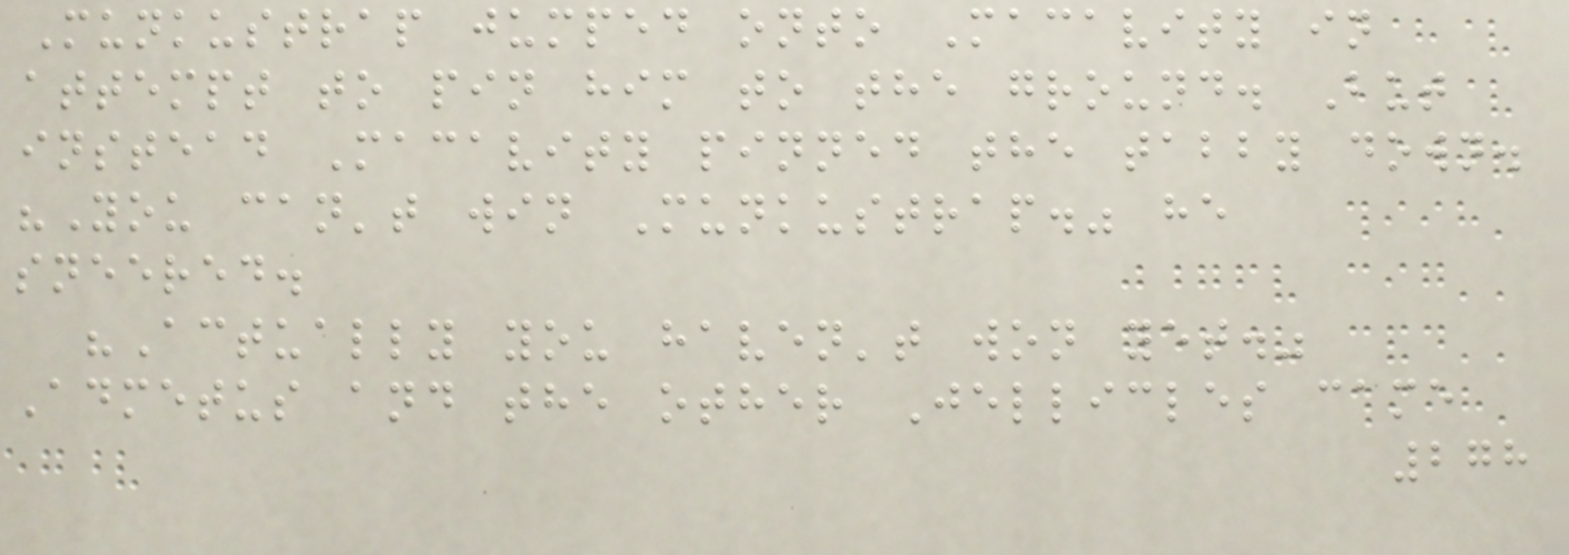Munkustrap jumped onto Macavity in
attempt to pin him to the ground. But
instead Macavity pinned the tabby down.
"You can't win Munkustrap." he
sneered.
"Actually you haven't won yet."
Admetus and the other Jellicles came
278
